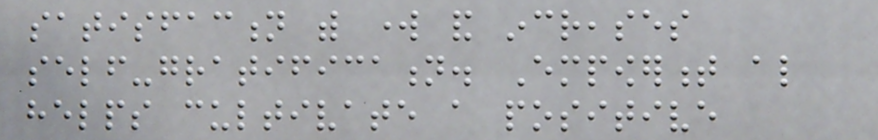satisfaction with work and increases
self-gratification. Empowerment also
helps cultivate a positive
